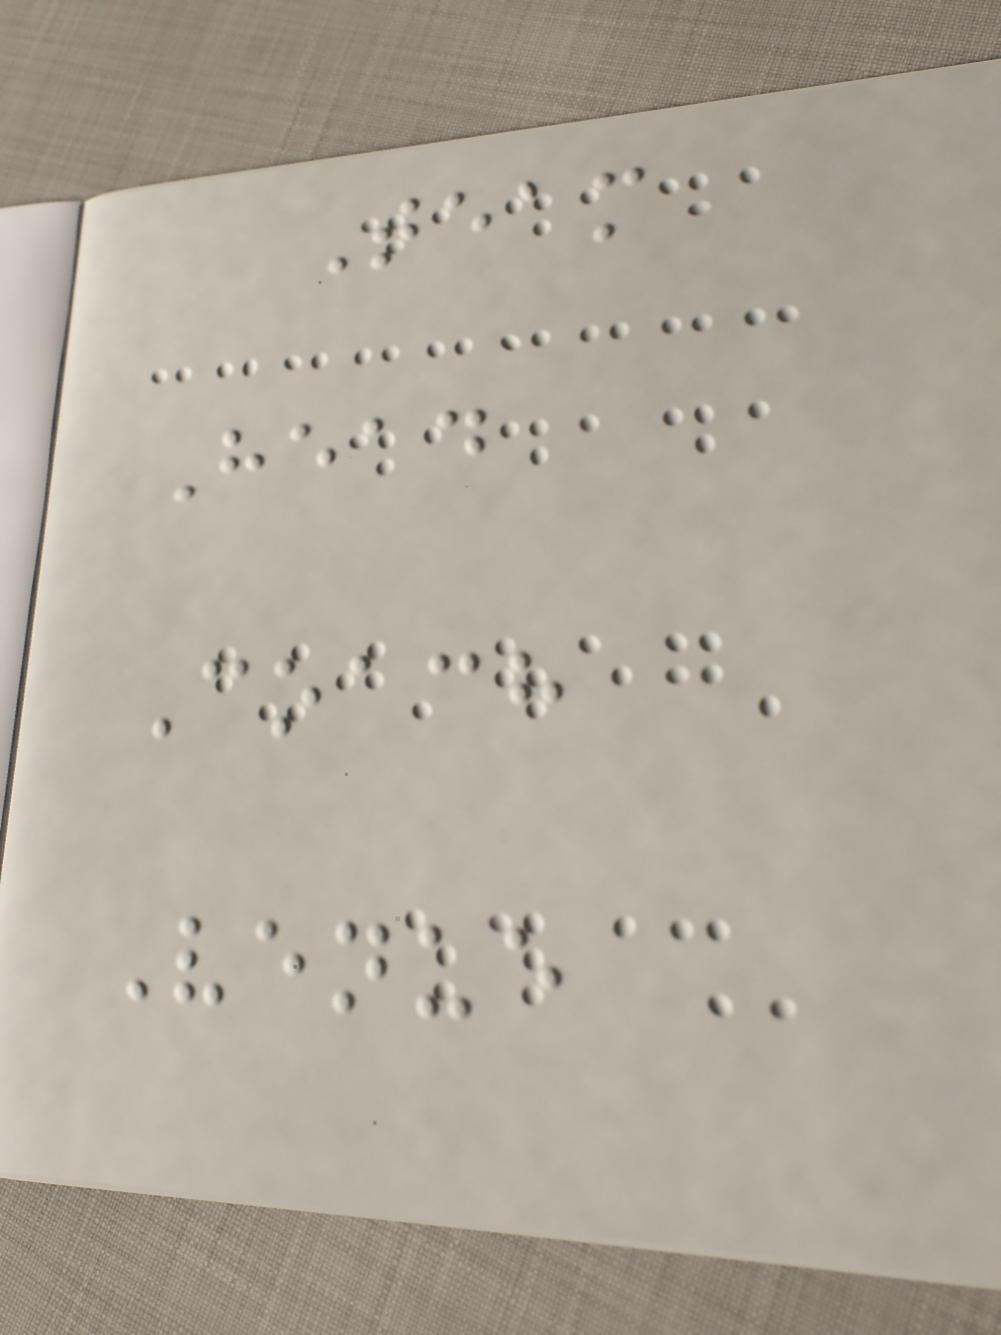Team
Head
Coach
Venue
